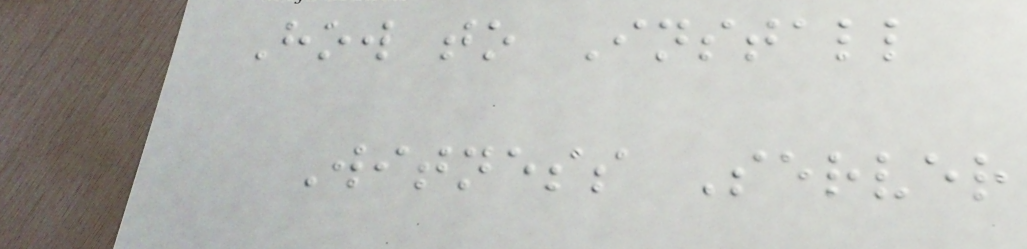How to Install
Witness Server
